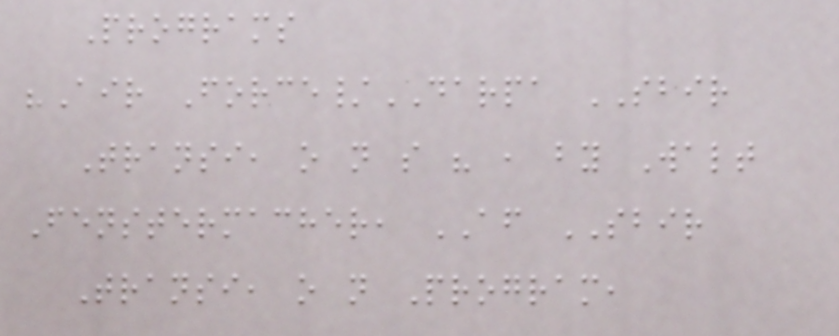Programs
"Air Force/DARPA SBIR
Transi, o n s " , by Walt
Fenstermacher, AF SBIR
Transi, o n Program,
